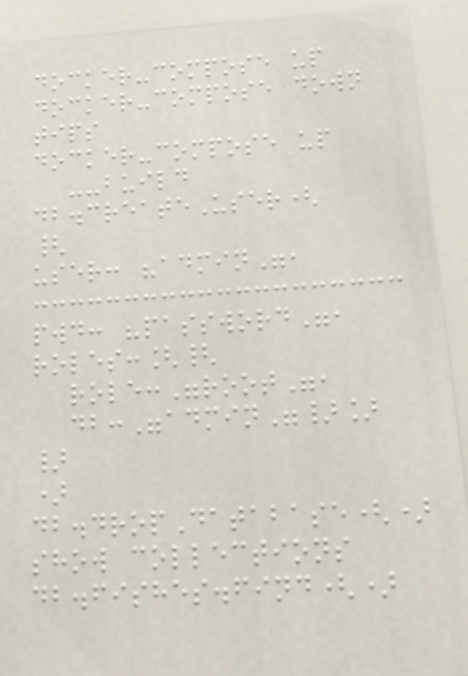docker-compose up
docker-compose down
tips
docker-compose up
--build
db.createUser(
{
user: "admin",
pwd: "password",
roles:[{
role:"root",
db:"admin"}]
}
)
db.dropDatabase()
show collections
db.fishes.find()
